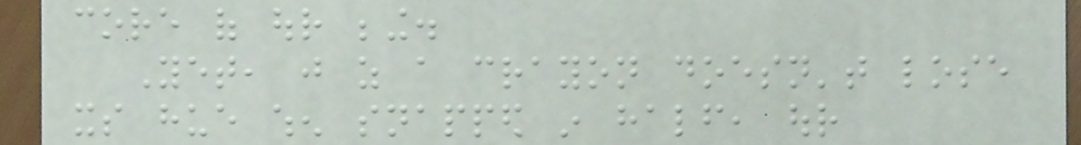core of our being.
Yet, just as a crayon doesn't lose
its hue when snapped in half, our
